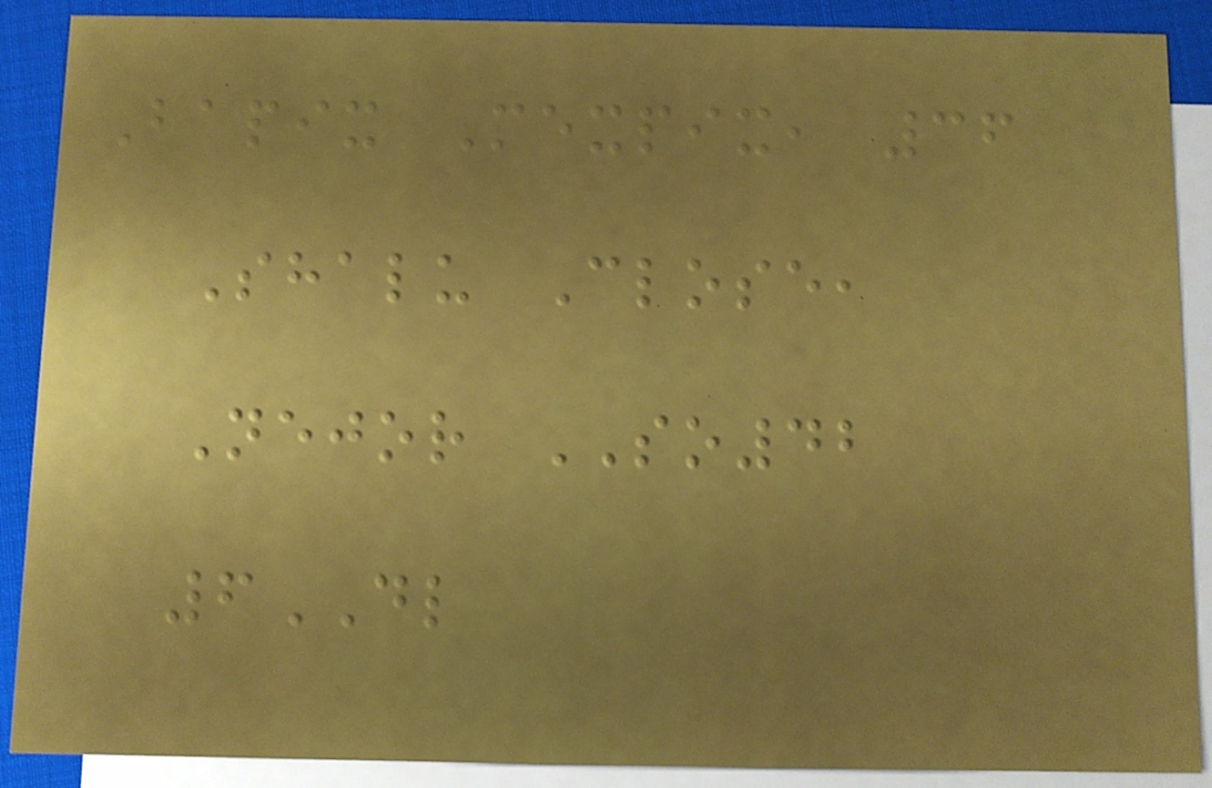Bapix Mexpix, 36
Shalu Close,
Nejor SO42
6DL
